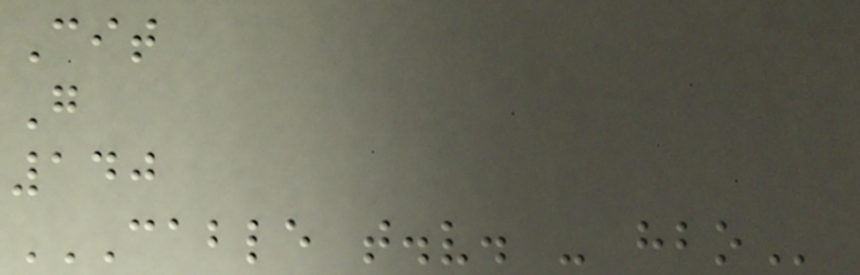Cit
G
140
CABLE T.V. - HBO
